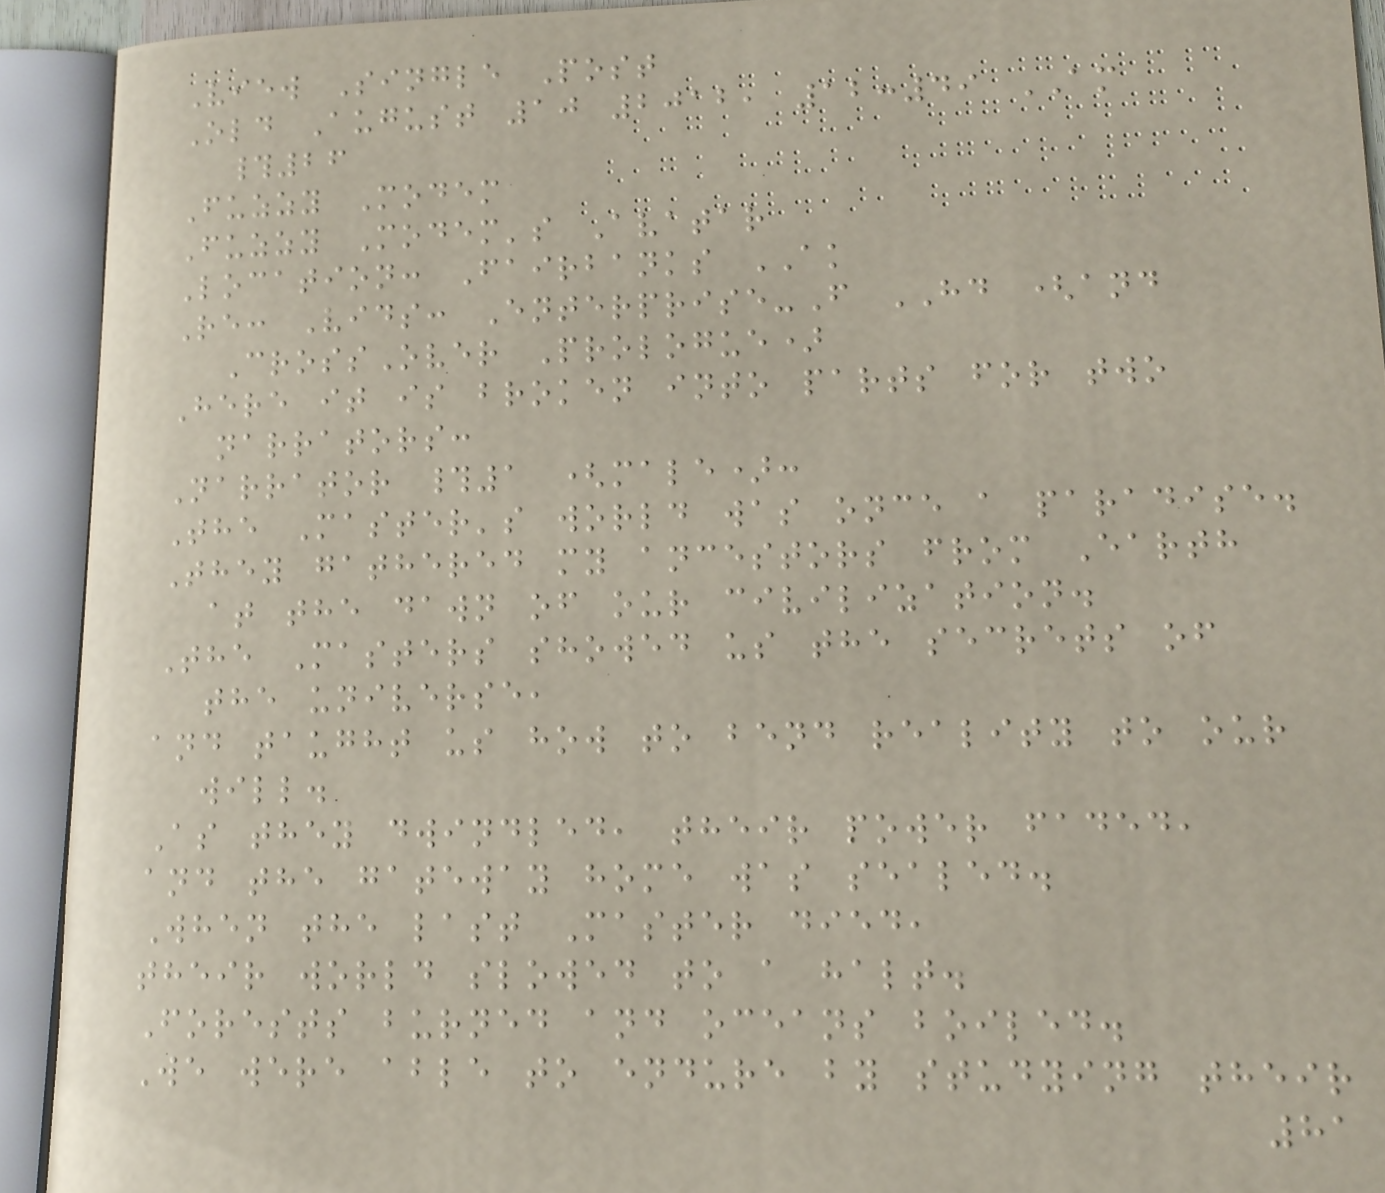View Single Post
Old August 10 2012, 12:49 AM
#26
Fuzzy Modem
Fuzzy Modem's Avatar
Location: Fairbanks AK
Re: Vids: Enterprise-F HD (and
CrossOver Prologue)
Here it is broken into parts for two
narrators:
Narrator #1 (male):
The Master's world was once a paradise.
They gathered my ancestors from Earth
at the dawn of our civilization.
The Masters showed us the secrets of
the universe,
and taught us how to bend reality to our
will.
As they dwindled, their power faded,
and the gateway home was sealed.
When the last Master died,
their world slowed to a halt.
Forests burned and oceans boiled.
We were able to endure by studying their
81
